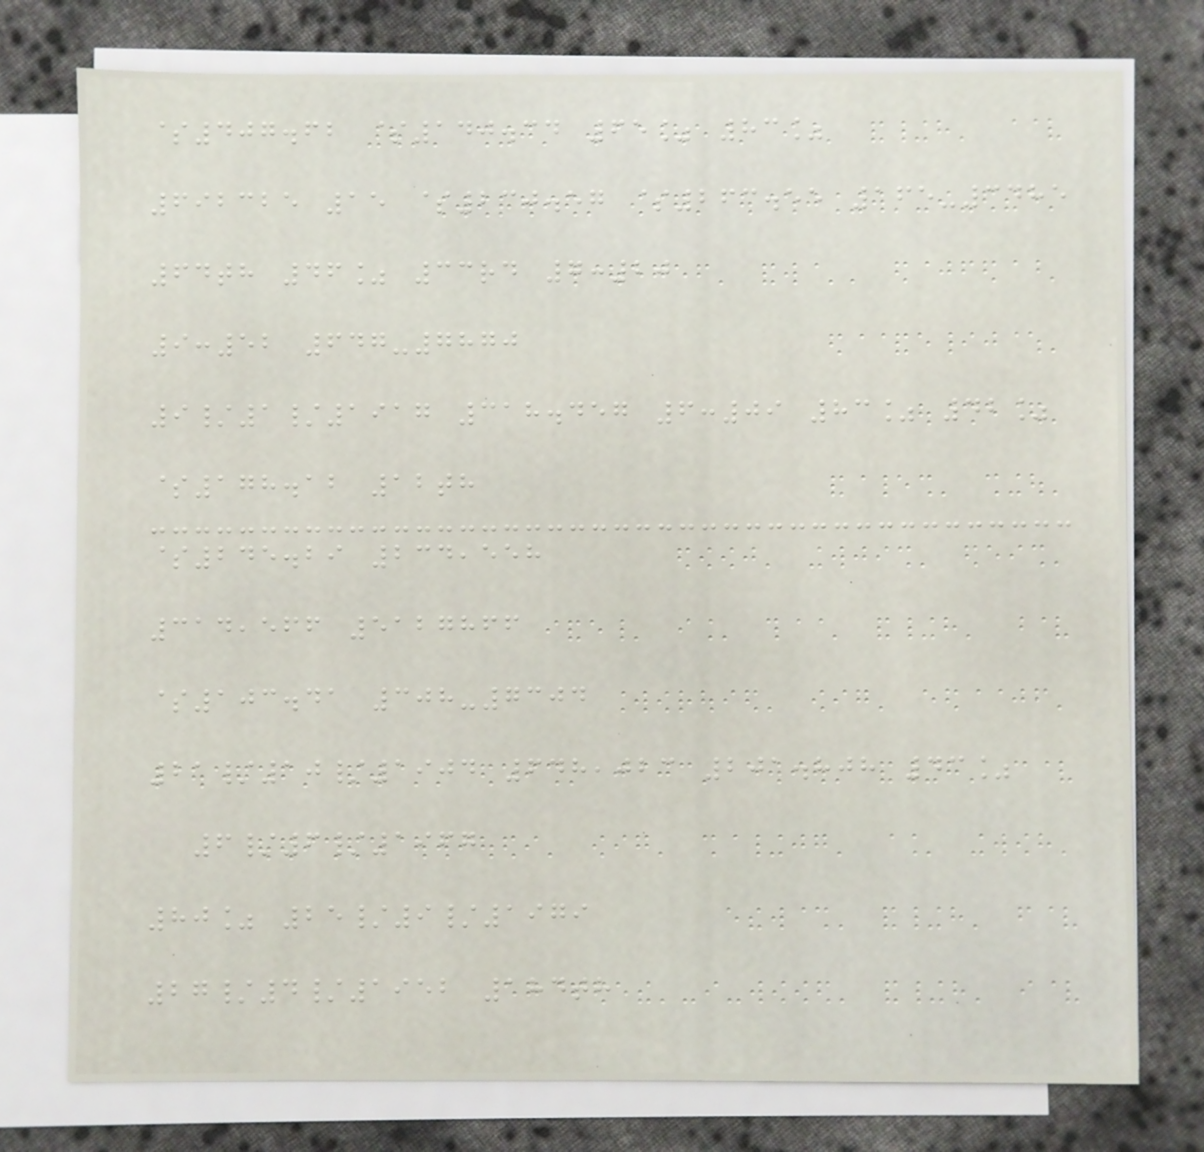$407.62 $140.34 65% 83%
692325 15 $230.57 $263.55 165-3485
64th 46% 33rd 7:20
9:52 647-7870
9/1/1917 318.457 6:09 83% 42%
$178.12 12th
$245.29 234,558
314,566 5127866
$103.41 308-7304
21/10/1904 648,023 201.808 43%
6/6/1967
80% 25/9/1979
27/4/1952 184th
